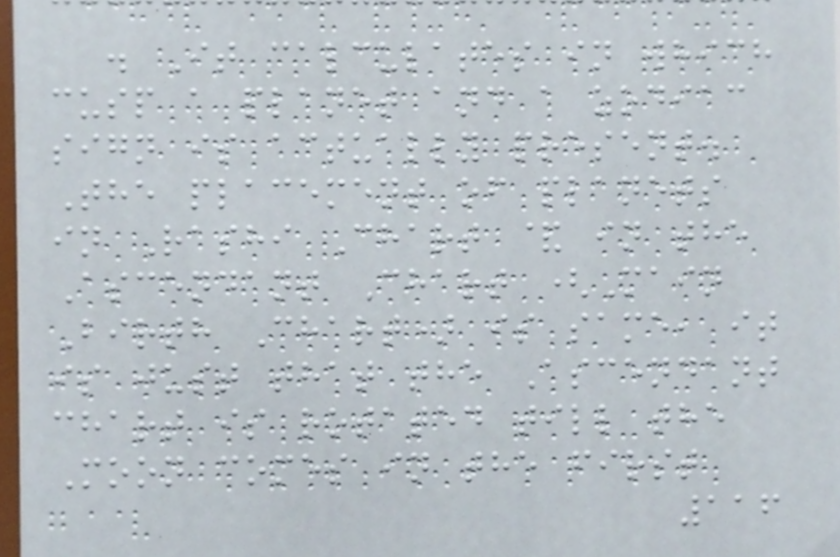. It calculates in which
cusp a planet and a zodiac
sign is actually present.
The placement of planets
in Rashi Chart & in the
Ascendant Chart (Main
Birth Chart) is same, it
is just that the Ascendant
chart is rotated till the
Moon comes in the first
116
